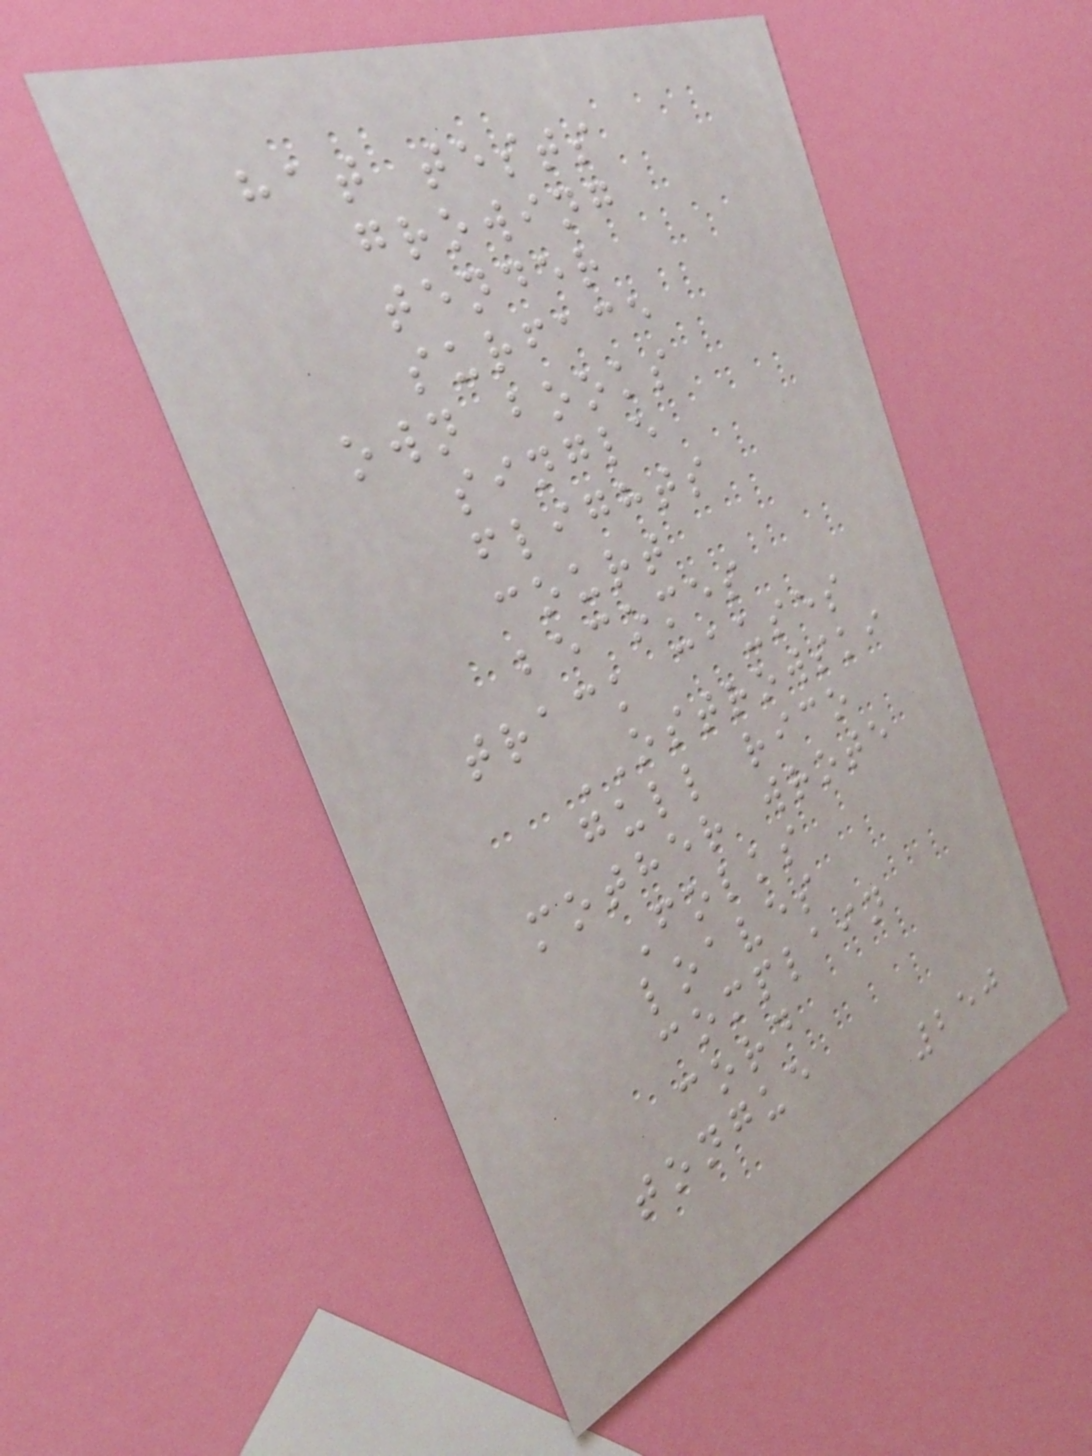hat tests
growing
tender
surface
own books
single
flights
court
becomes
track causes
OSTROWSKI
gull rico
mother wrote
Folks
loaves
complain
cord
tongue
250
